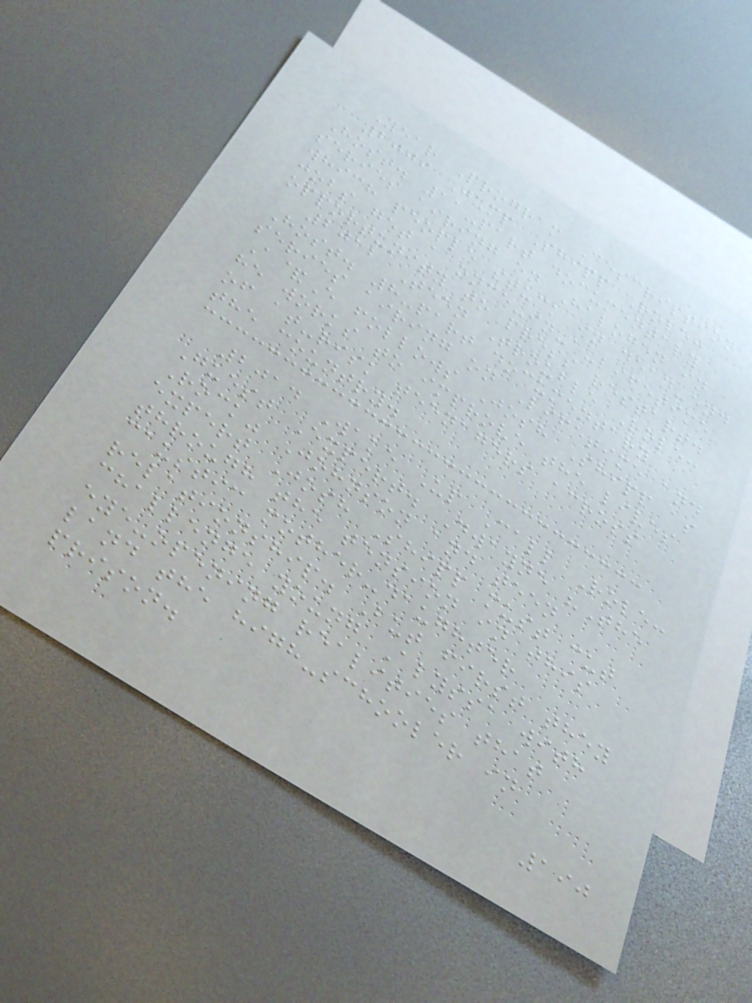Year Program Description
2009 Jump Shipp Role:
Host. 11-part documentary
series airing on Halogen in
which people stuck in dead-end
jobs get a once-in-a-lifetime
opportunity to press restart.
2012 Teen Trouble Role:
Host. 8-part documentary
series airing on Lifetime and
A&E follows Josh Shipp as
he works to improve the lives
of at-risk teenagers across
the country.
2014 Wake Up Call Role:
Guest Expert. Dwayne "The
Rock" Johnson and teen
expert Josh Shipp must cut
through the tension in this
caustic mother-daughter
relationship. But first they
challenge young Alyssa with
eye-opening realities that
land the high-schooler in
prison.
190
